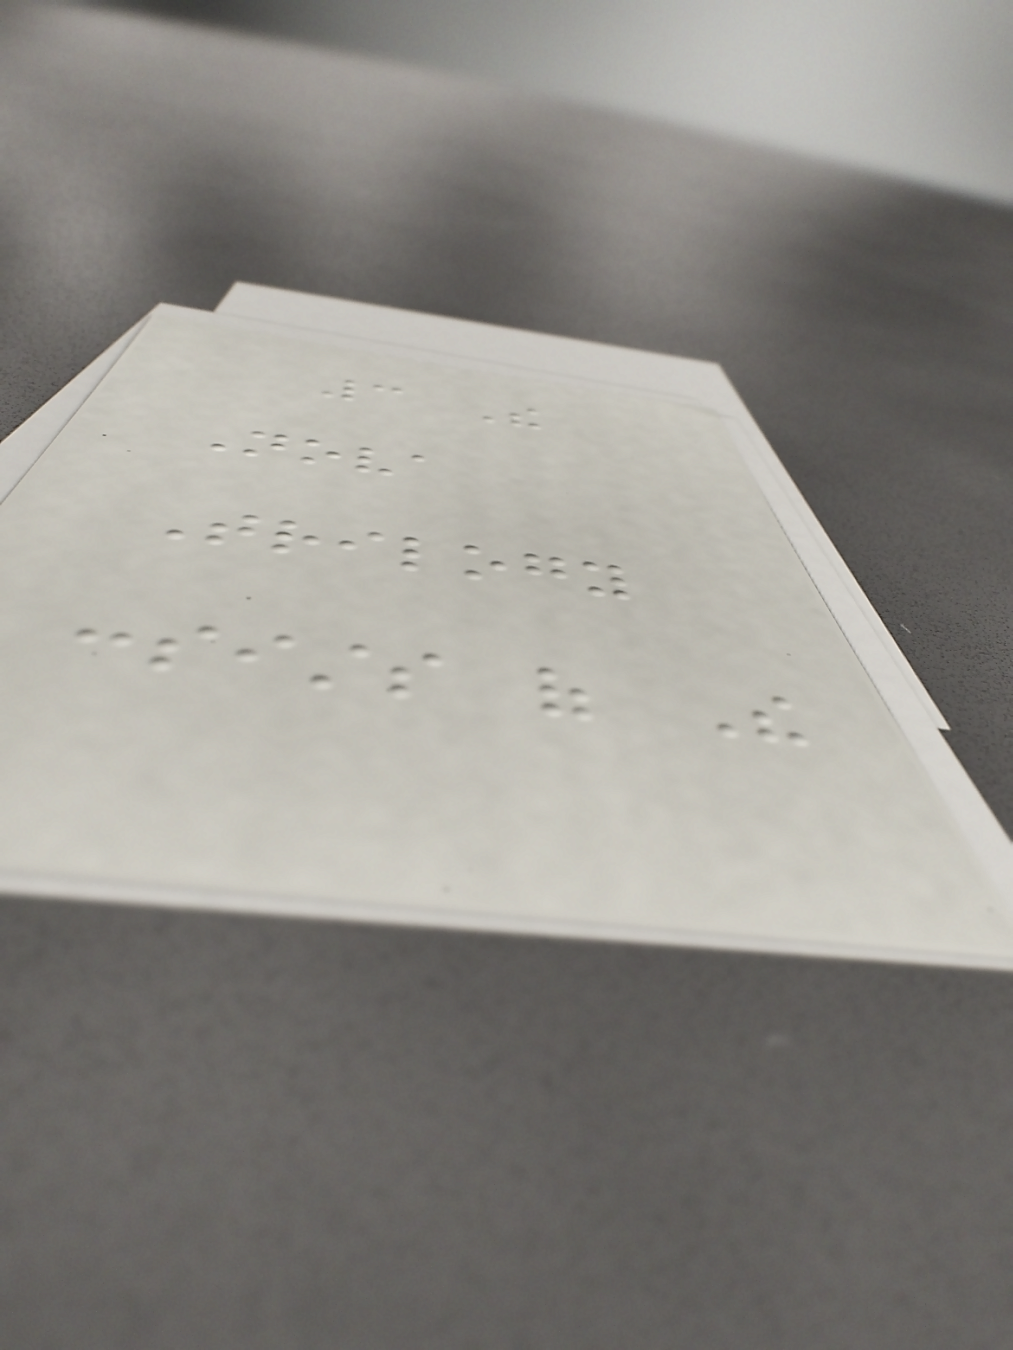3 The
Nova
Trilogy
consists of The
